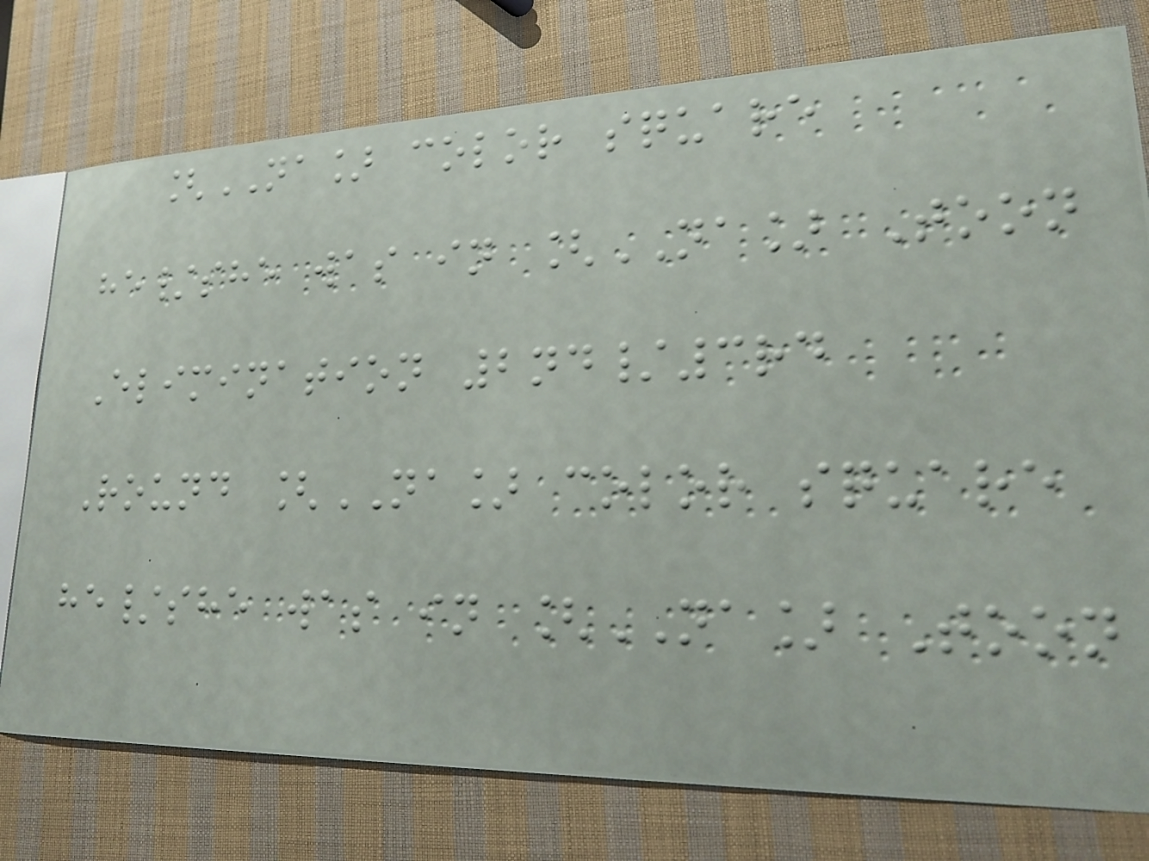[NA] color square
he/she was in [NA] Toon
Elimination 2nd/3rd
Round [NA] color square
he/she was in [NA] Toon
